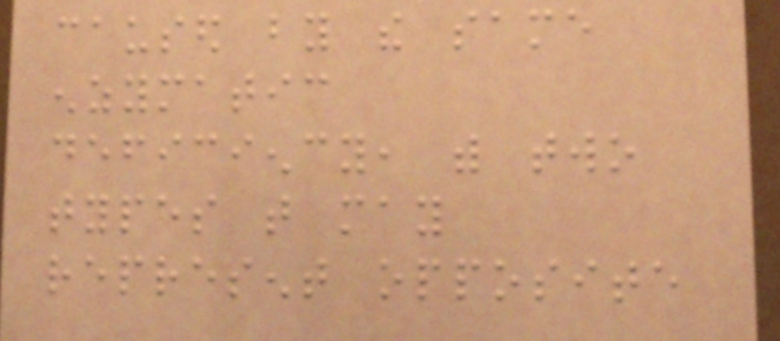caused by the same
enzymatic
deficiency, with two
types that may
represent opposite
